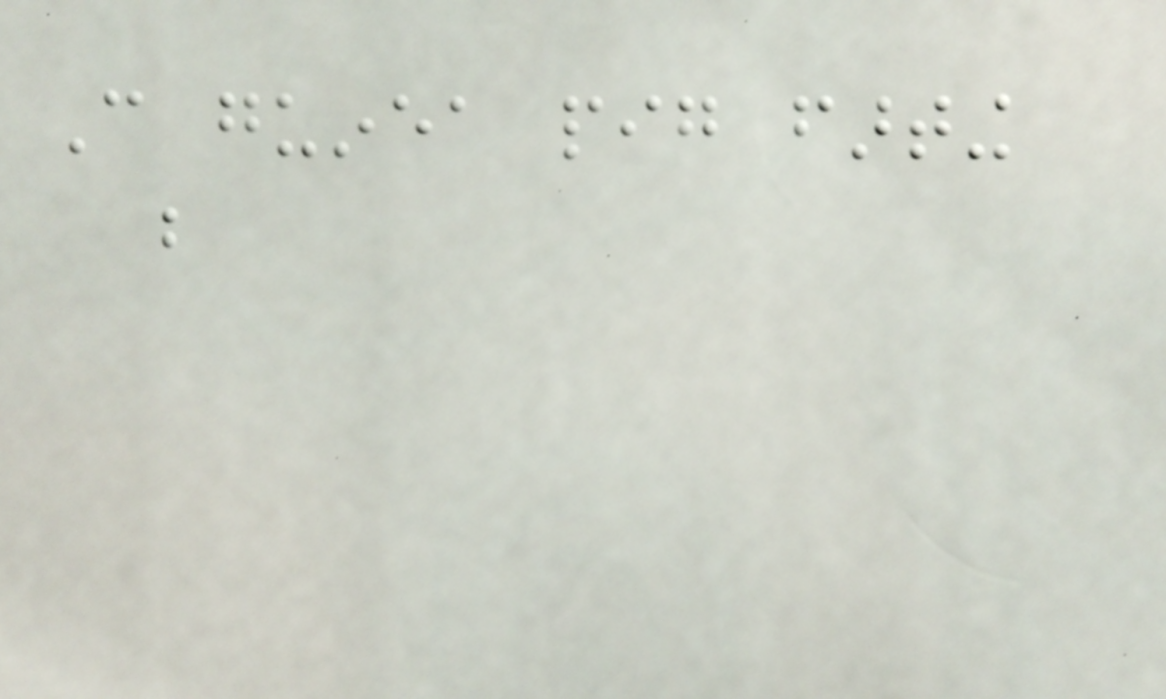Can guinea pig farting
be
